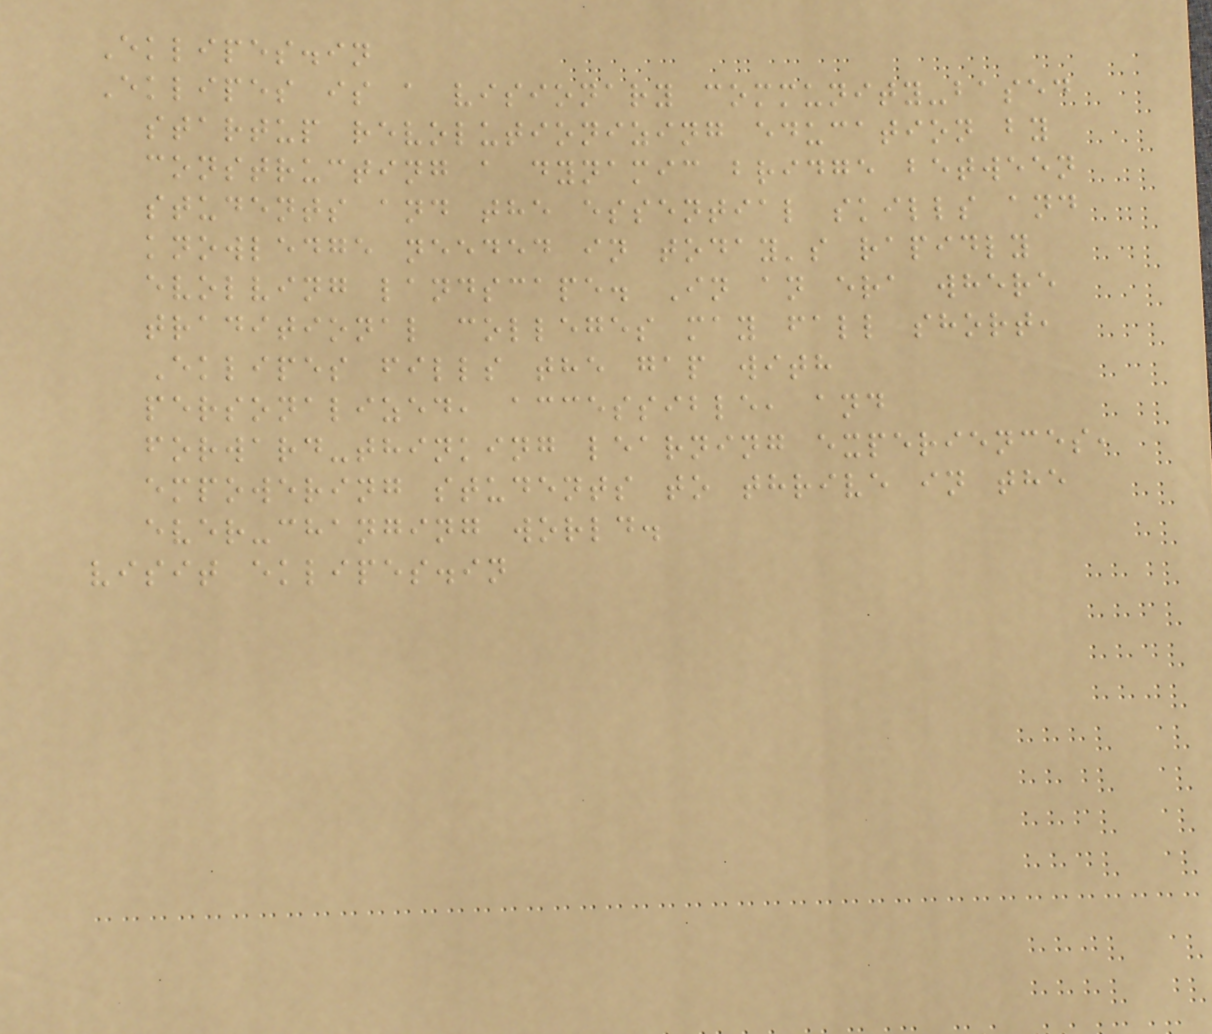Eklipes.in
Eklipes is a visionary community-based
startup revolutionizing education by
constructing a dynamic bridge between
students and the essential skills and
knowledge needed in today's rapidly
evolving landscape. In an era where
traditional colleges may fall short,
Eklipes fills the gap with
personalized, accessible, and
forward-thinking learning experiences,
empowering students to thrive in the
ever-changing world.
visit eklipes.in
